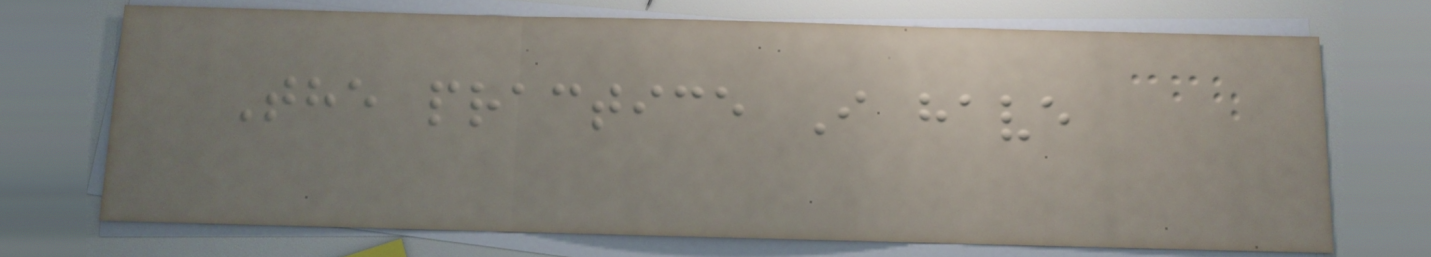The practice I have
